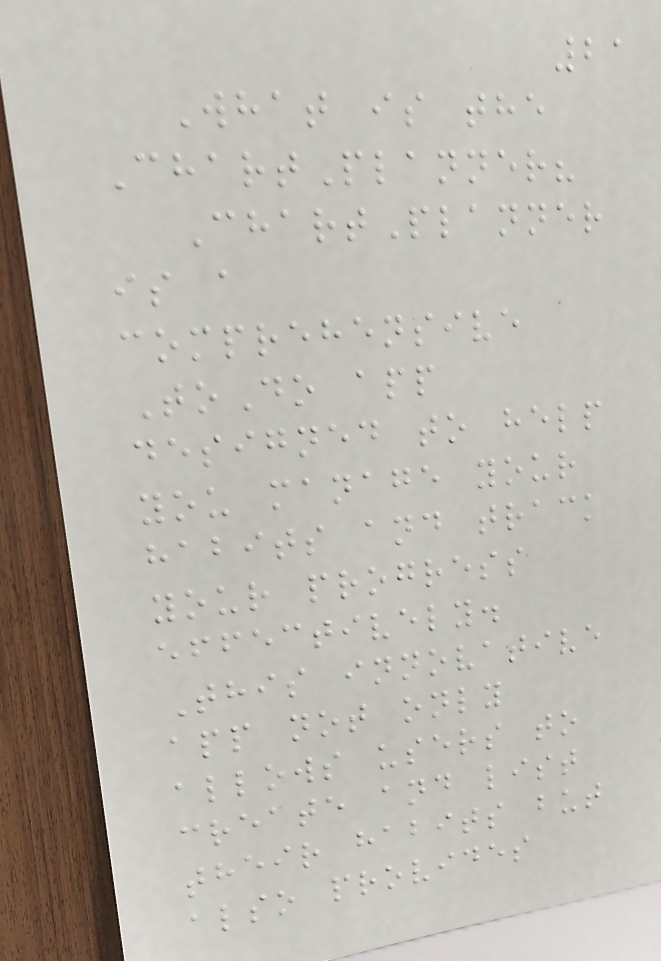21
What is the
ChartPlanner?
ChartPlanner
is a
comprehensive
ToDo app
designed to help
you manage your
habits and track
your progress
effectively.
This innovative
app not only
allows users to
create and list
their habits but
also provides
